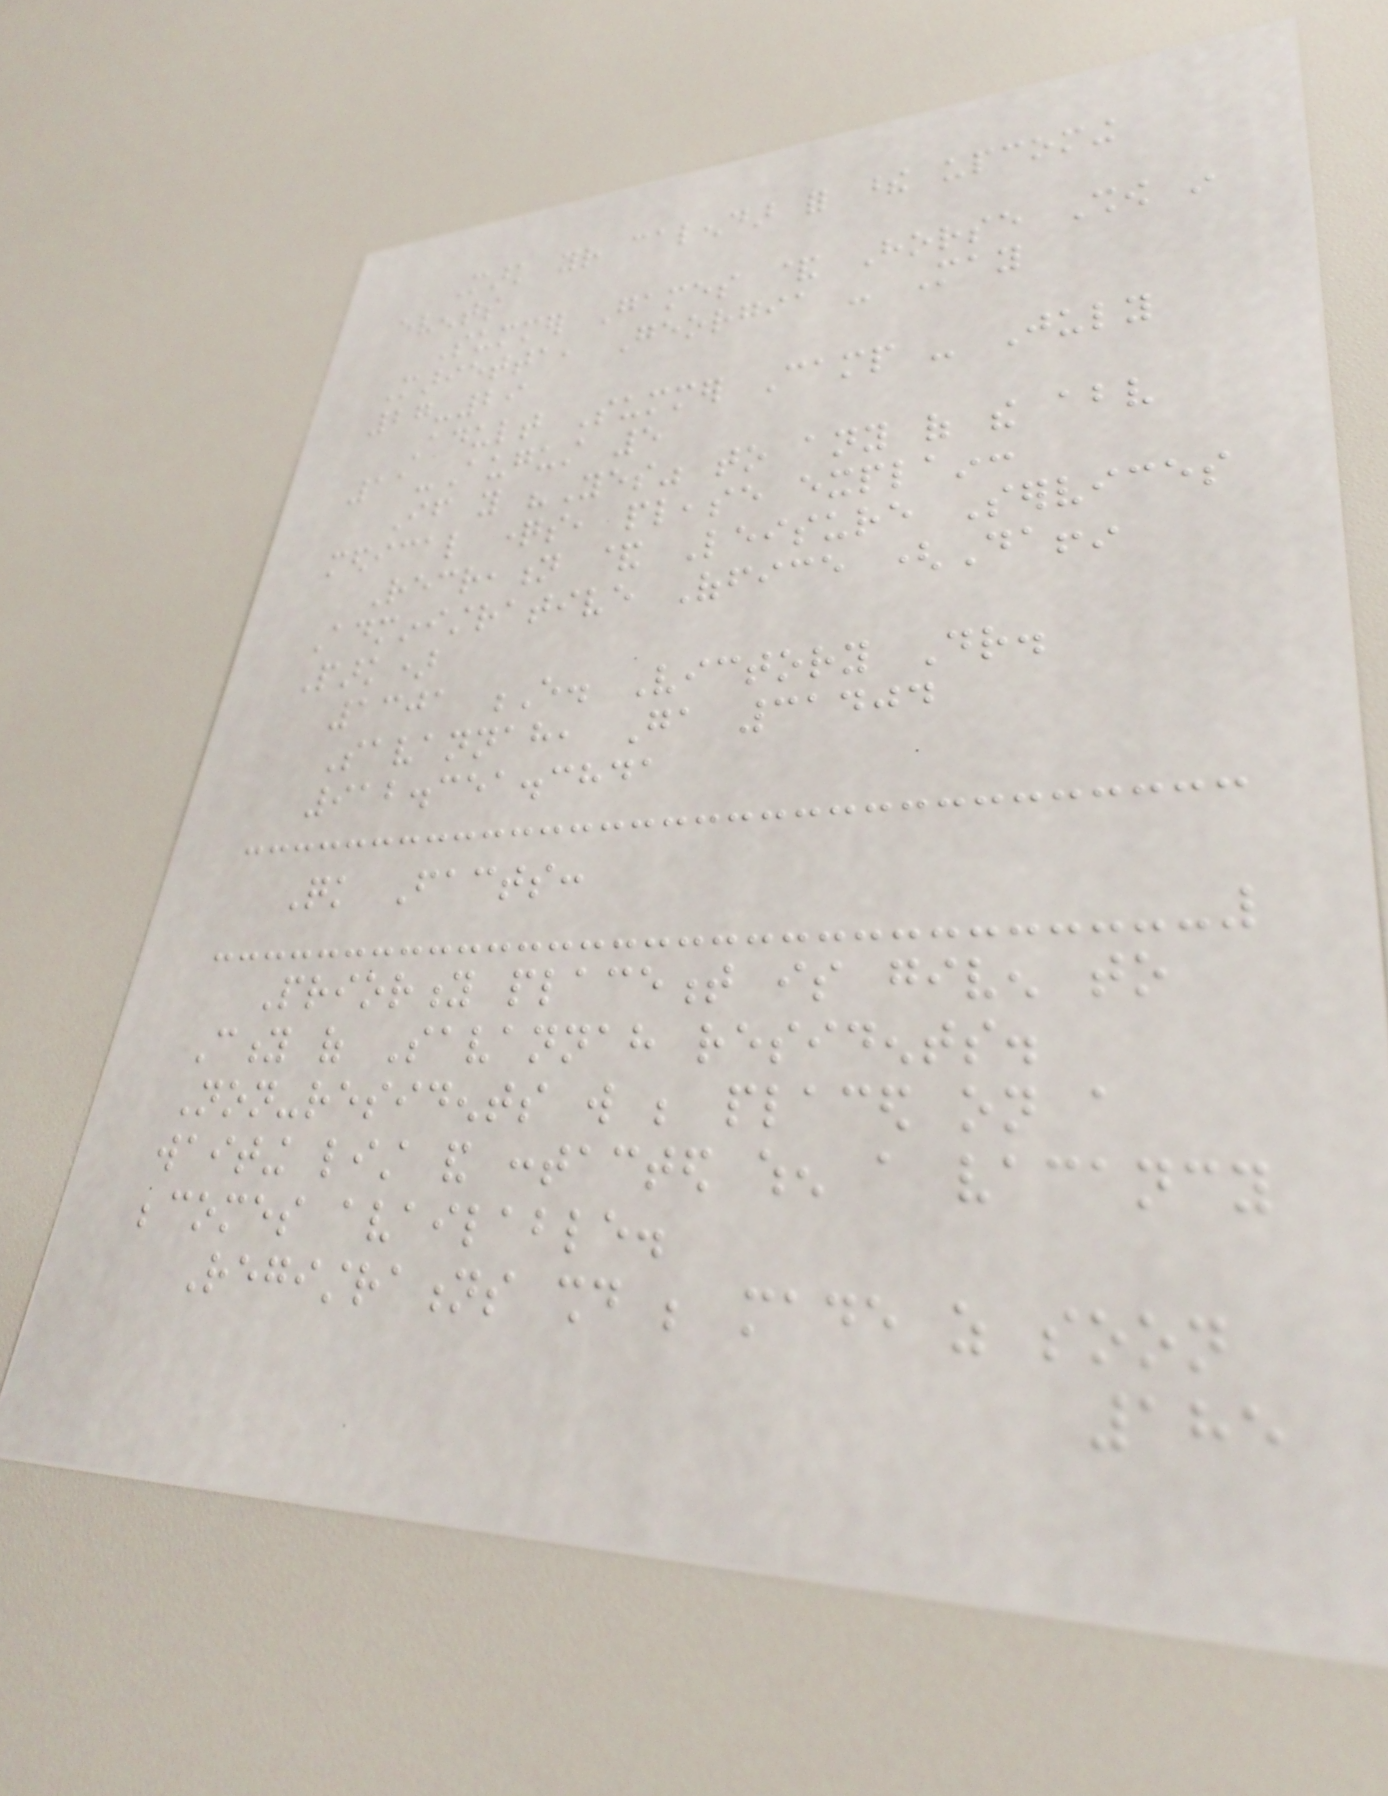Mark your calendar for these upcoming
events
Summer Games & Horse Show in
Marietta, Georgia - May
27-29
Adult Summer Camp - July
11-August 5
If you "Yes" to any of the above
medical questions, please explain:
Recreation & Leisure Services
Administrative Office (Daffin
Park)
1301 E. Victory Dr.
Savannah, Ga 31404
912.351.3841
Quick Facts:
Priority placement is given to
City of Savannah residents.
Non-residents will be placed on a
waiting list and contacted when a vacancy
becomes available.
Registrations should be made as soon
185
